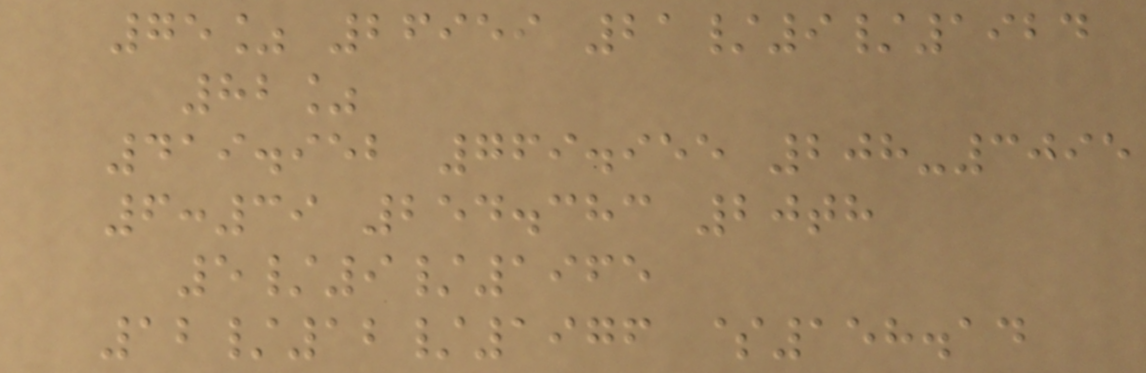75% 26959 21/9/1924
82%
419.952 769.955 208-3095
6:39 254.383 20th
5/9/1965
12/12/1976 $158.14
